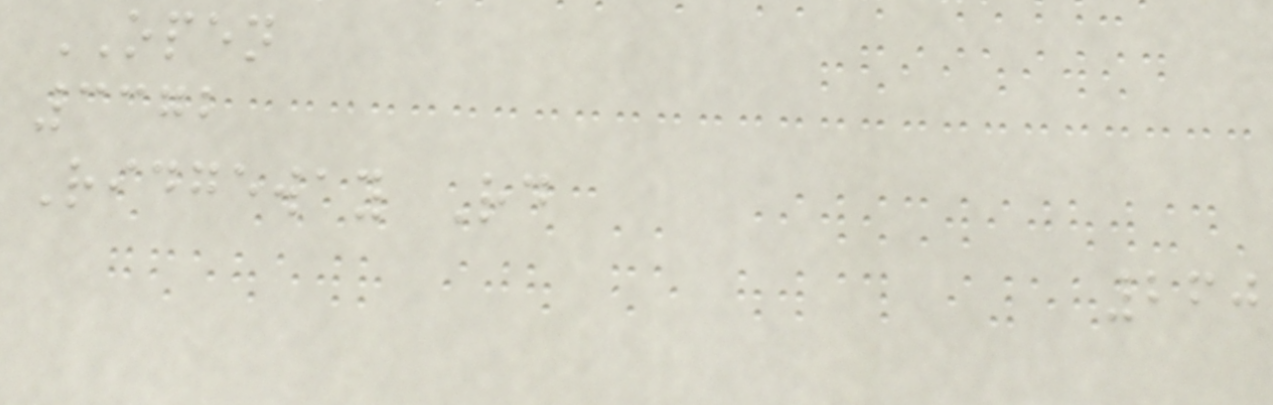OPEN
3372
Ridgeway Rd
260
